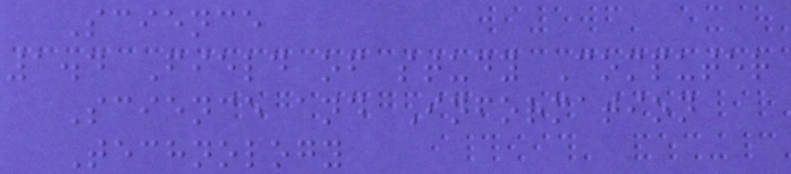Science
1.4 Field of study Computer
Science and Information
Technology
